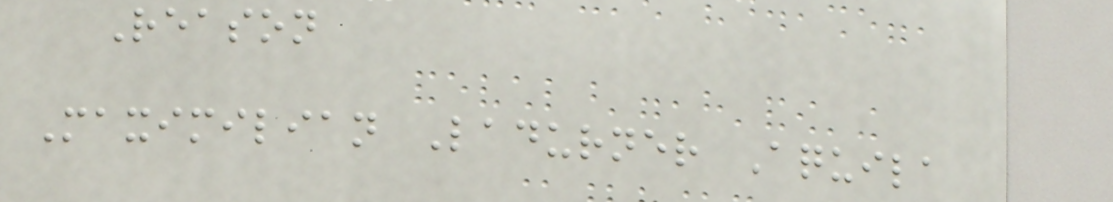Reason
Maximilian Ladurner Aquila
